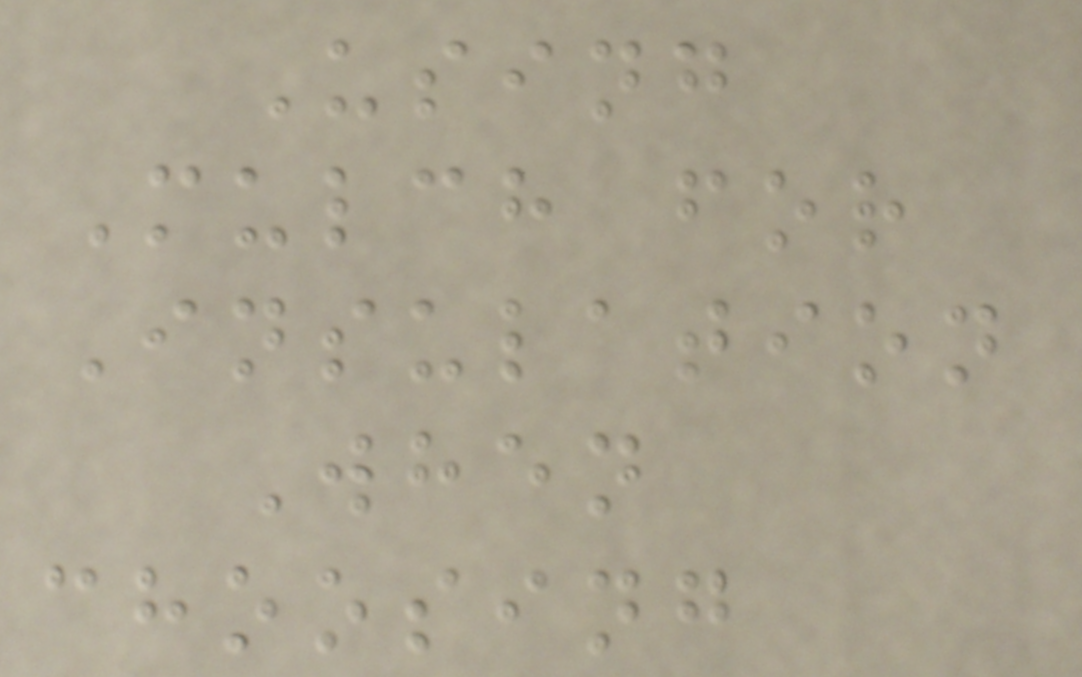Using
Mulch for
Insulation
When
choosing
